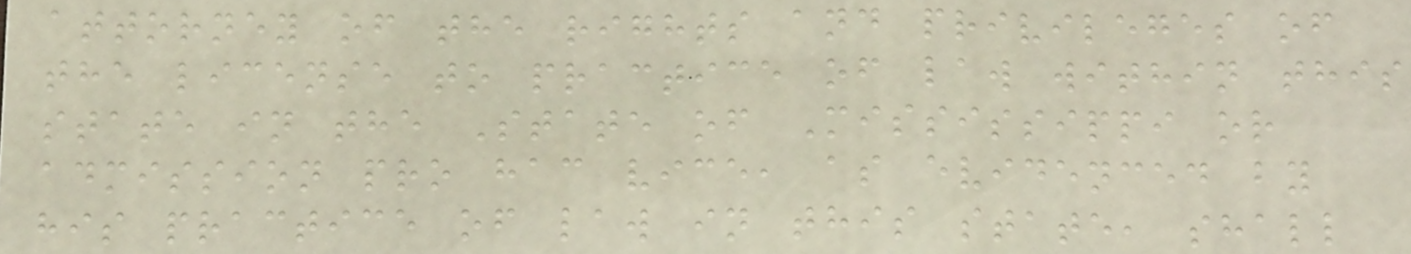attorney of the rights and privileges of
the license to practice of law within this
state in the State of Mississippi or
admission pro hac vice, as evidenced by
his practice of law in this state, shall
